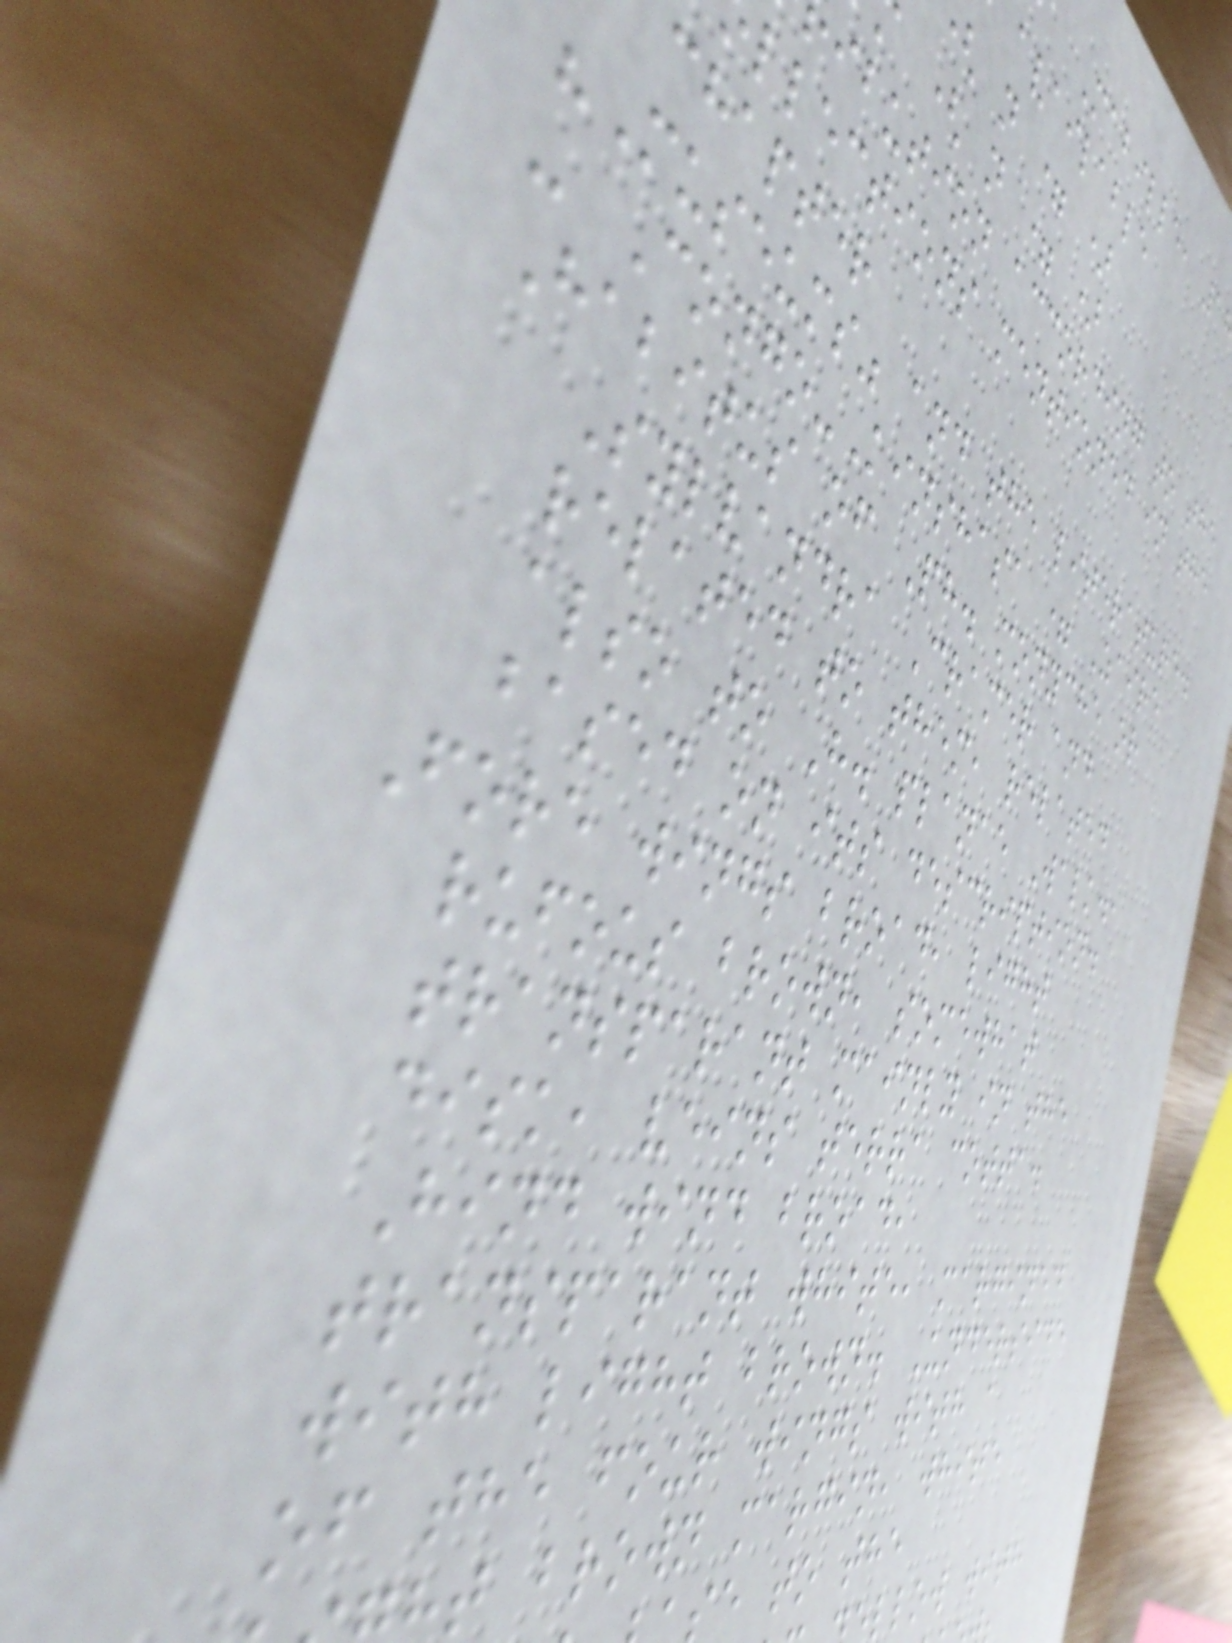Mabille, 1
available
n = )
( n = )
ibution according to the
llections mentioned in the
chapter
"Museums" and the literature.
- Congo-Kinshasa = Zaire
Habitus of Ph. monyche or
Sylvandra Cramer and
related to them, related
also to H. planae Walk.,
based on its description.
Fore wings broad, light
rufous brown, somewhat
transparant mainly in the
disk, veins terra cotta.
Hind wind broad,
transparant white, margined
with light brown. Underside
of the four wings with a
t brown margin, white
se to the
llow with
